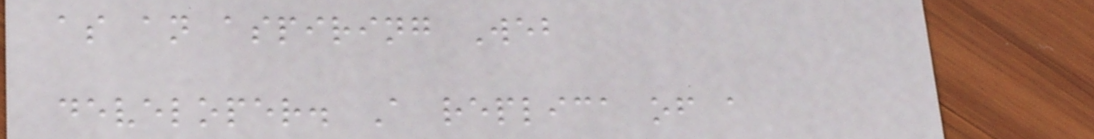as an aspiring Web
developer. A replica of a
